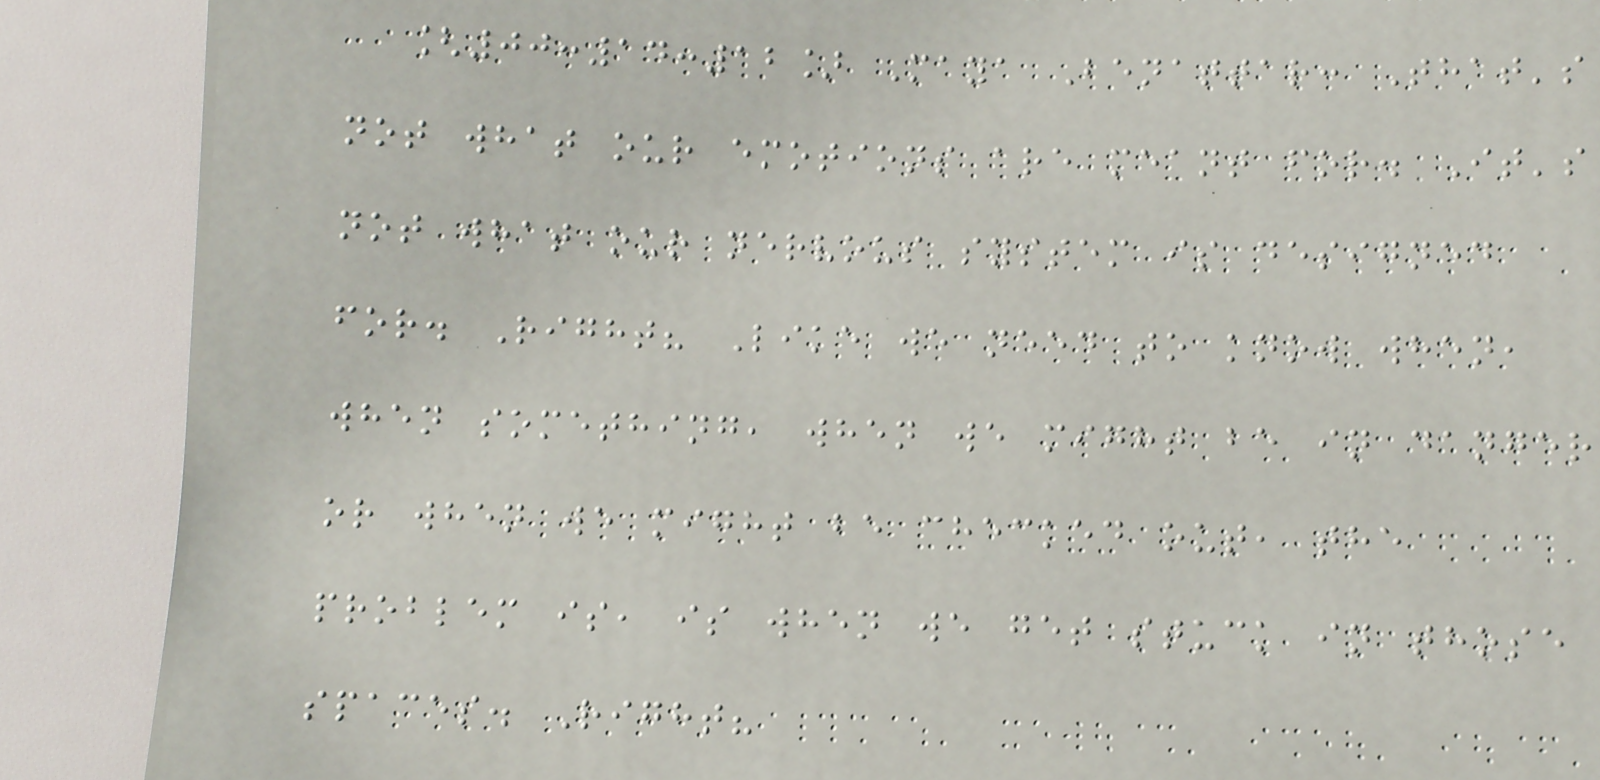[00:14:12] Maya Benattar: That's
not what our emotions are meant for. It's
not what our nervous system is designed
for. Right? Like we need to know when,
when something, when we might be in danger
or when we might be checked out, the
problem is, is when we get stuck in those
spaces. Right?
